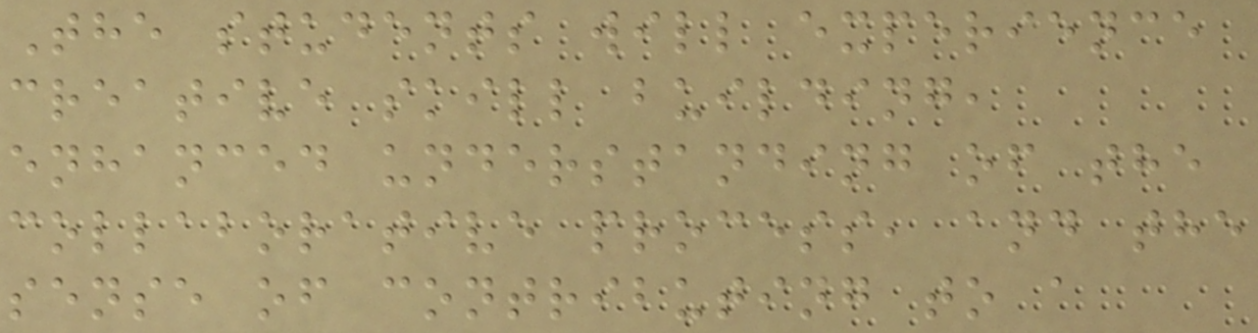The students will experience
creative skill building,
enhanced understanding of the
collaborative process, and the
sense of contributing to a
